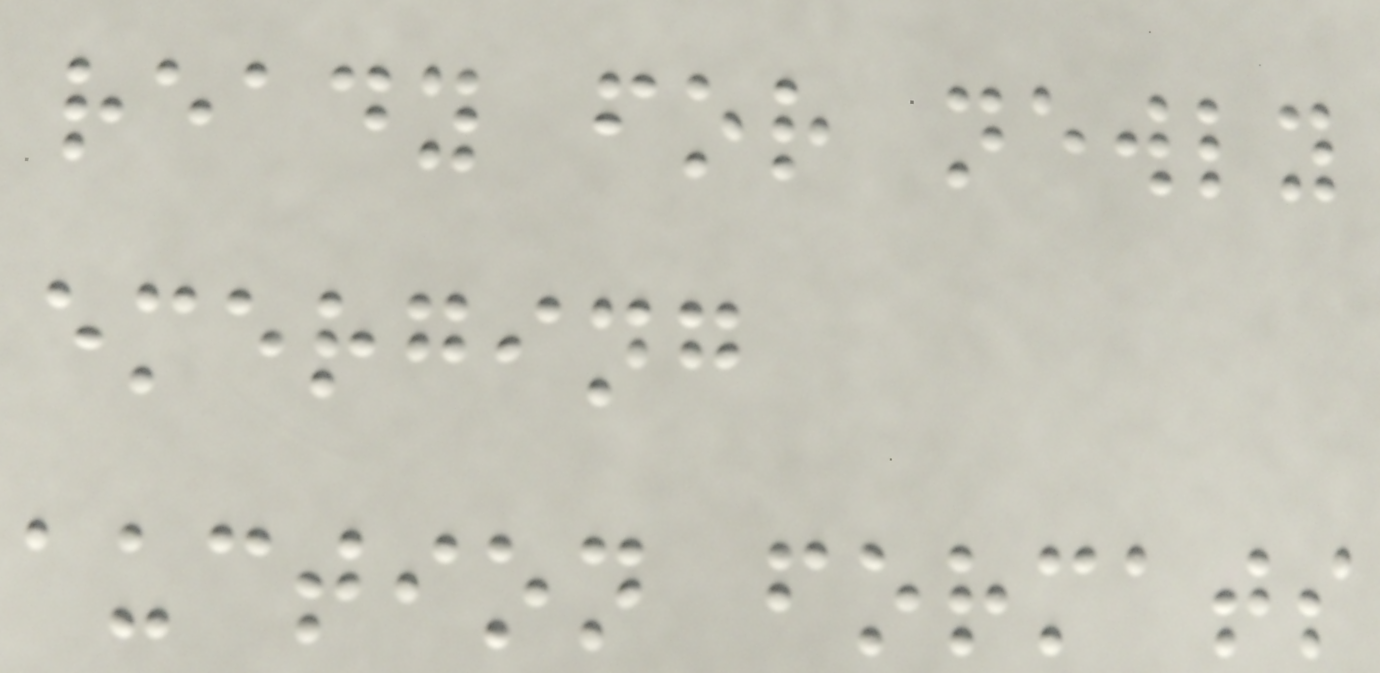ready for newly
emerging
auction formats
